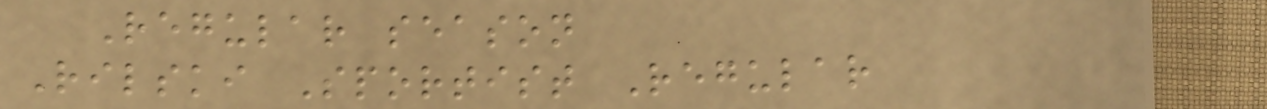Regular season
Rilski Sportist Regular
